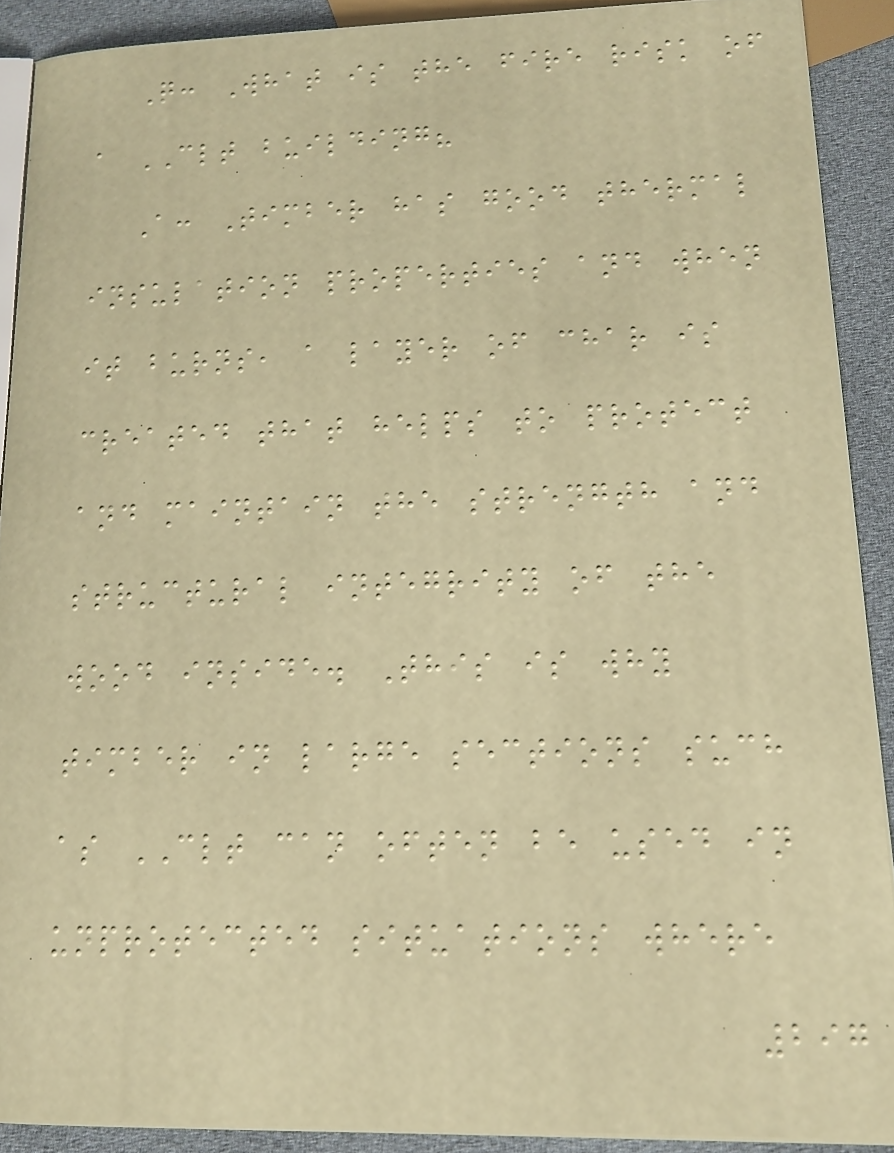Q: What is the fire risk of
a CLT building?
A: Timber has good thermal
insulation properties and when
it burns, a layer of char is
created that helps to protect
and maintain the strength and
structural integrity of the
wood inside. This is why
timber in large sections such
as CLT can often be used in
unprotected situations where
297
